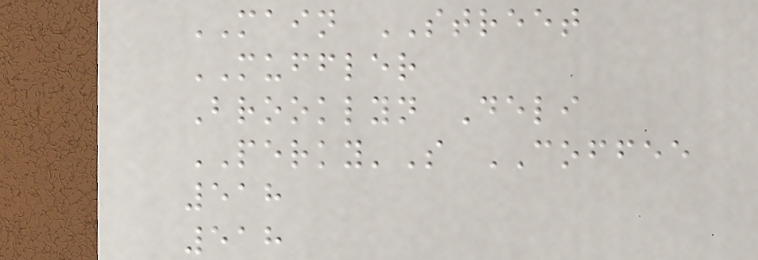MAIN STREET
MUFFLER
Brooklyn Deli
PERKY'S COFFEE
518
518
